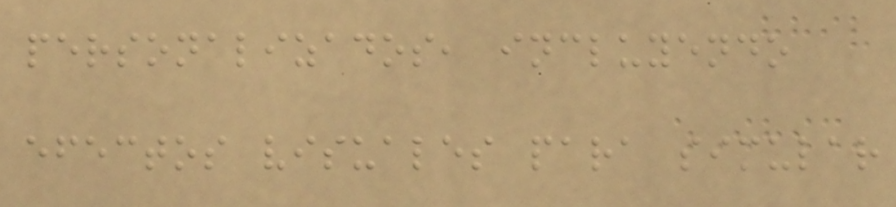personalizados, incluyendo
efectos visuales para simular
